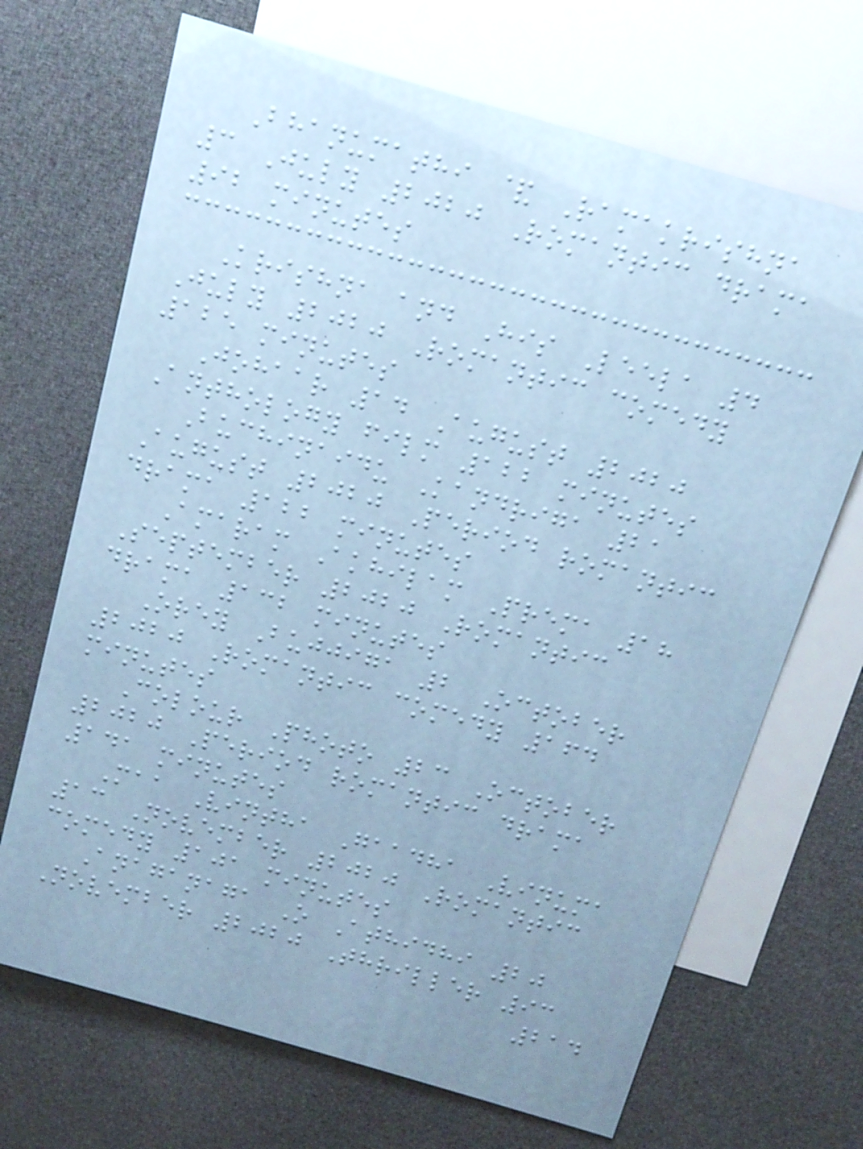Bhanumathi & Ramakrishna
3 July 2020 Romantic drama
92 minutes
Krishna and His Leela 4
July 2020 Romantic comedy
125 minutes
Johaar 14 August 2020
Anthology film 122 minutes
Buchinaidu Kandriga 21
August 2020 Period romantic
drama 122 minutes
Amaram Akhilam Prema 18
September 2020 Romantic
drama 132 minutes
Orey Bujjiga 2 October
2020 Romantic comedy 164
minutes
Colour Photo 23 October
2020 Period romantic drama
141 minutes
Maa Vintha Gaadha Vinuma
13 November 2020 Romantic
comedy 101 minutes
Anaganaga O Athidhi 20
November 2020 Thriller 93
214
